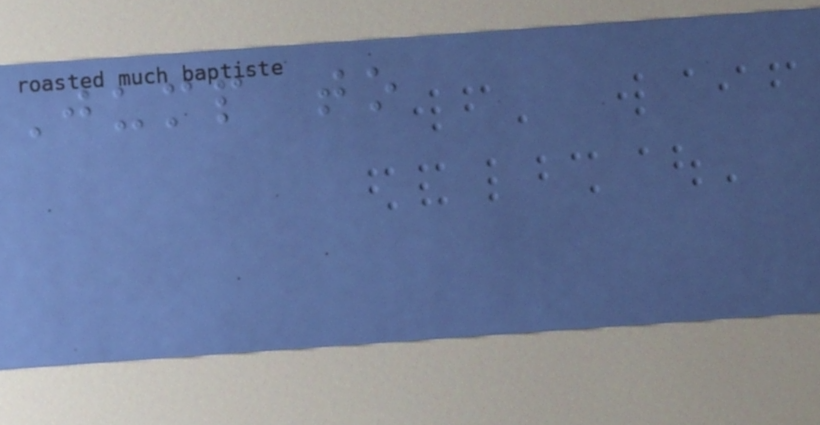Jump to
